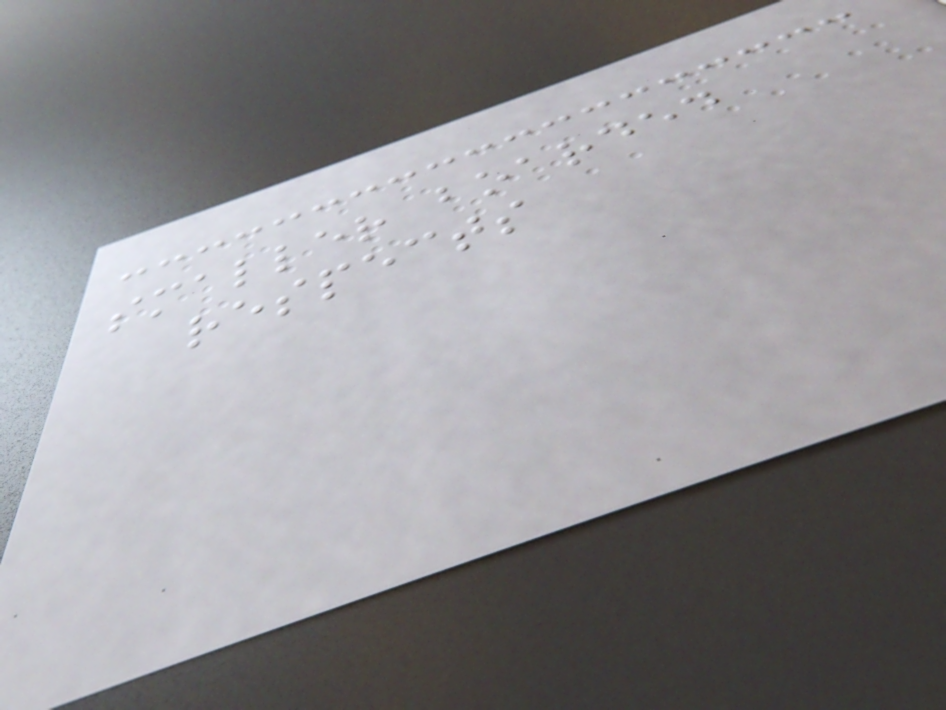smaller boarded
respects
